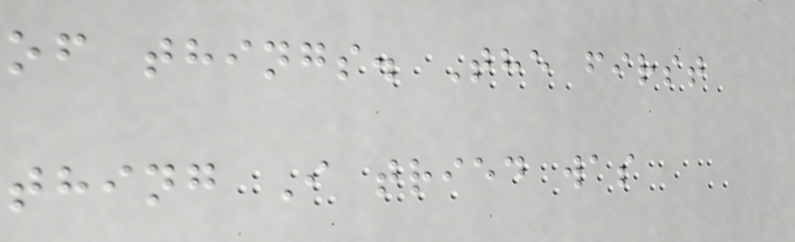of things. The first
thing I tried was
